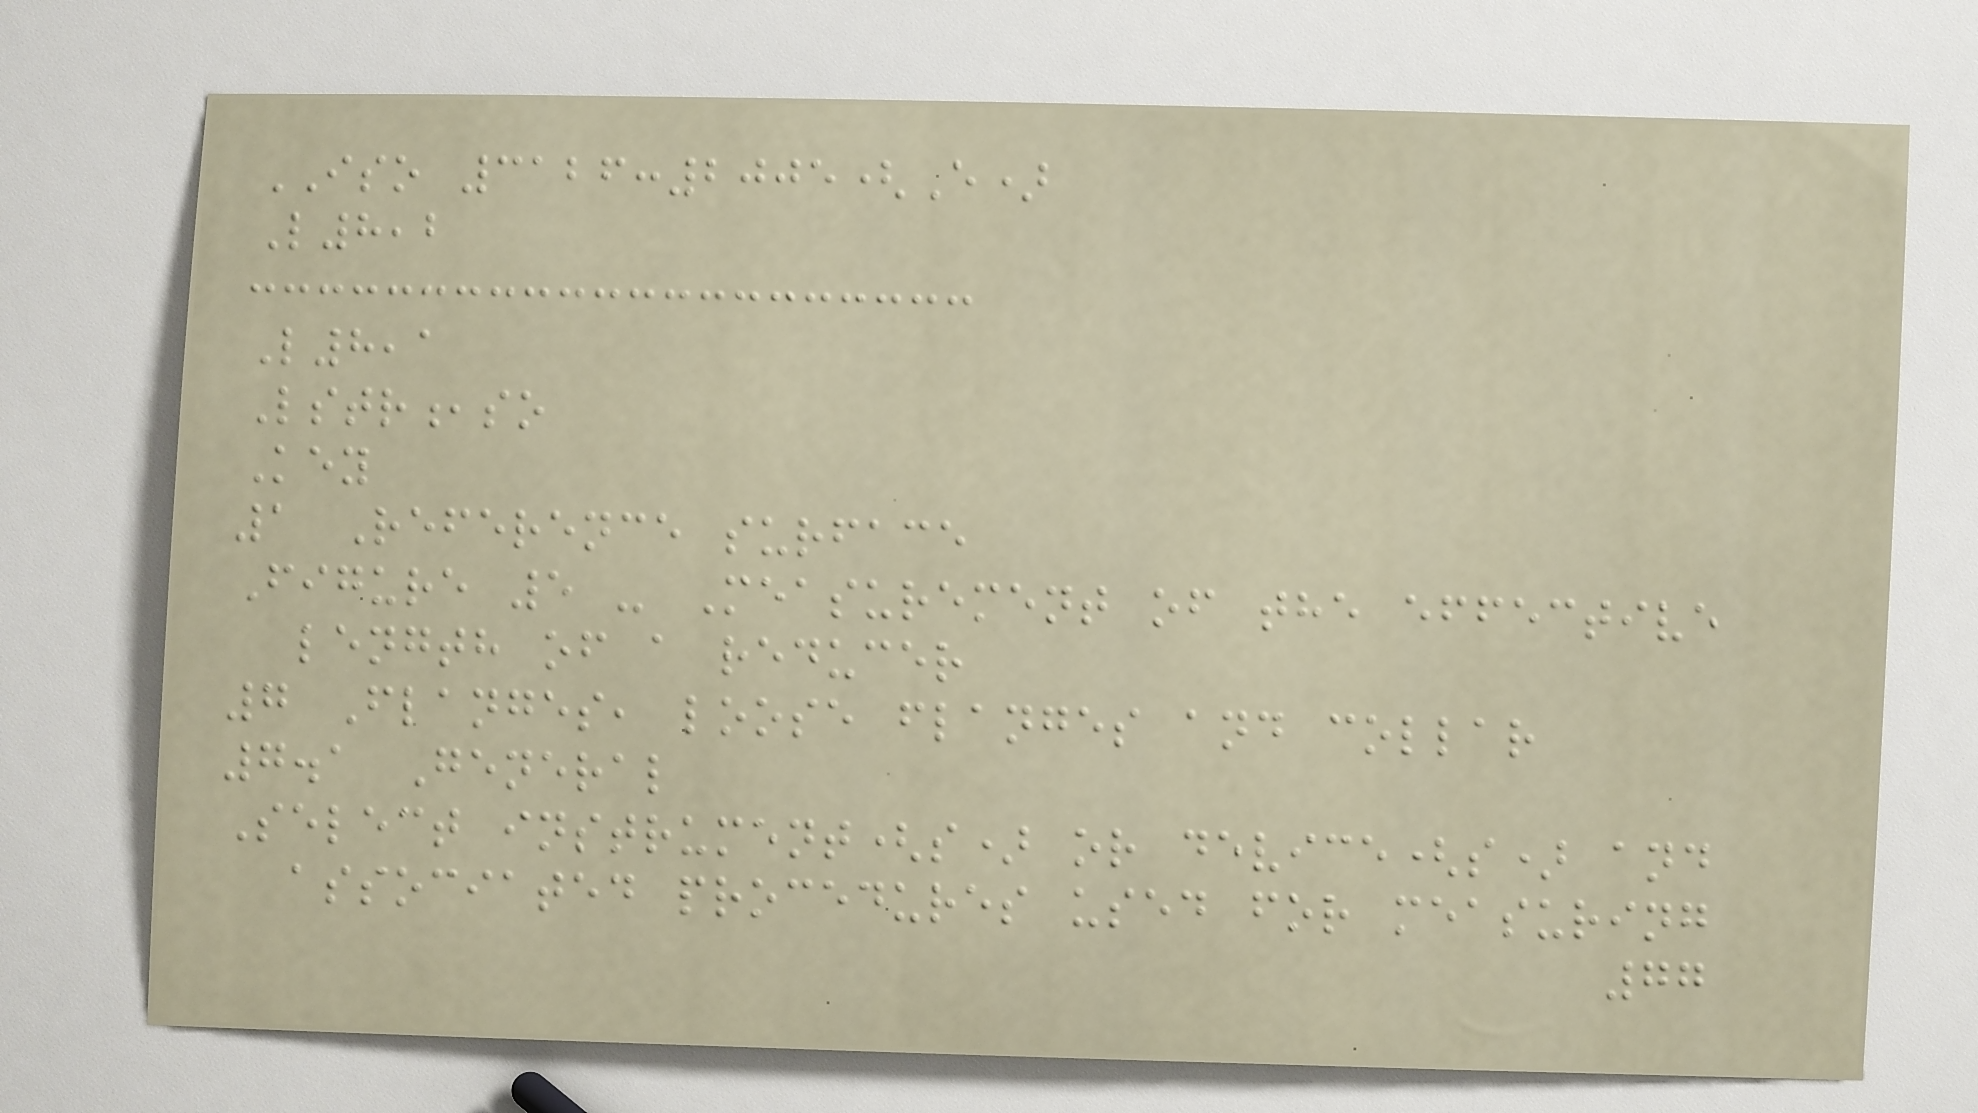ISO 3126:2005(E)
L8,2
L8,1
Lstr,so
Key
1 Reference surface
Figure 5 - Measurement of the effective
length of a reducer
7 Flanges, loose flanges and collar
7.1 General
Select instrument(s) or device(s) and
associated procedures used for measuring
77
